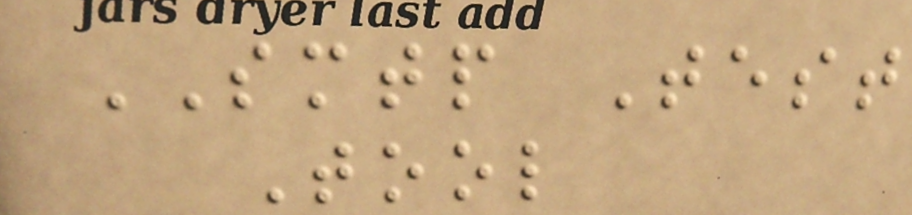SMTP Test
Tool
